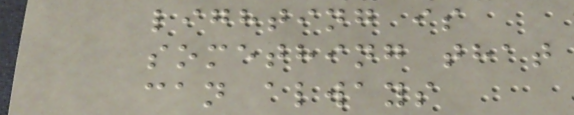lighting is
something that
can always
